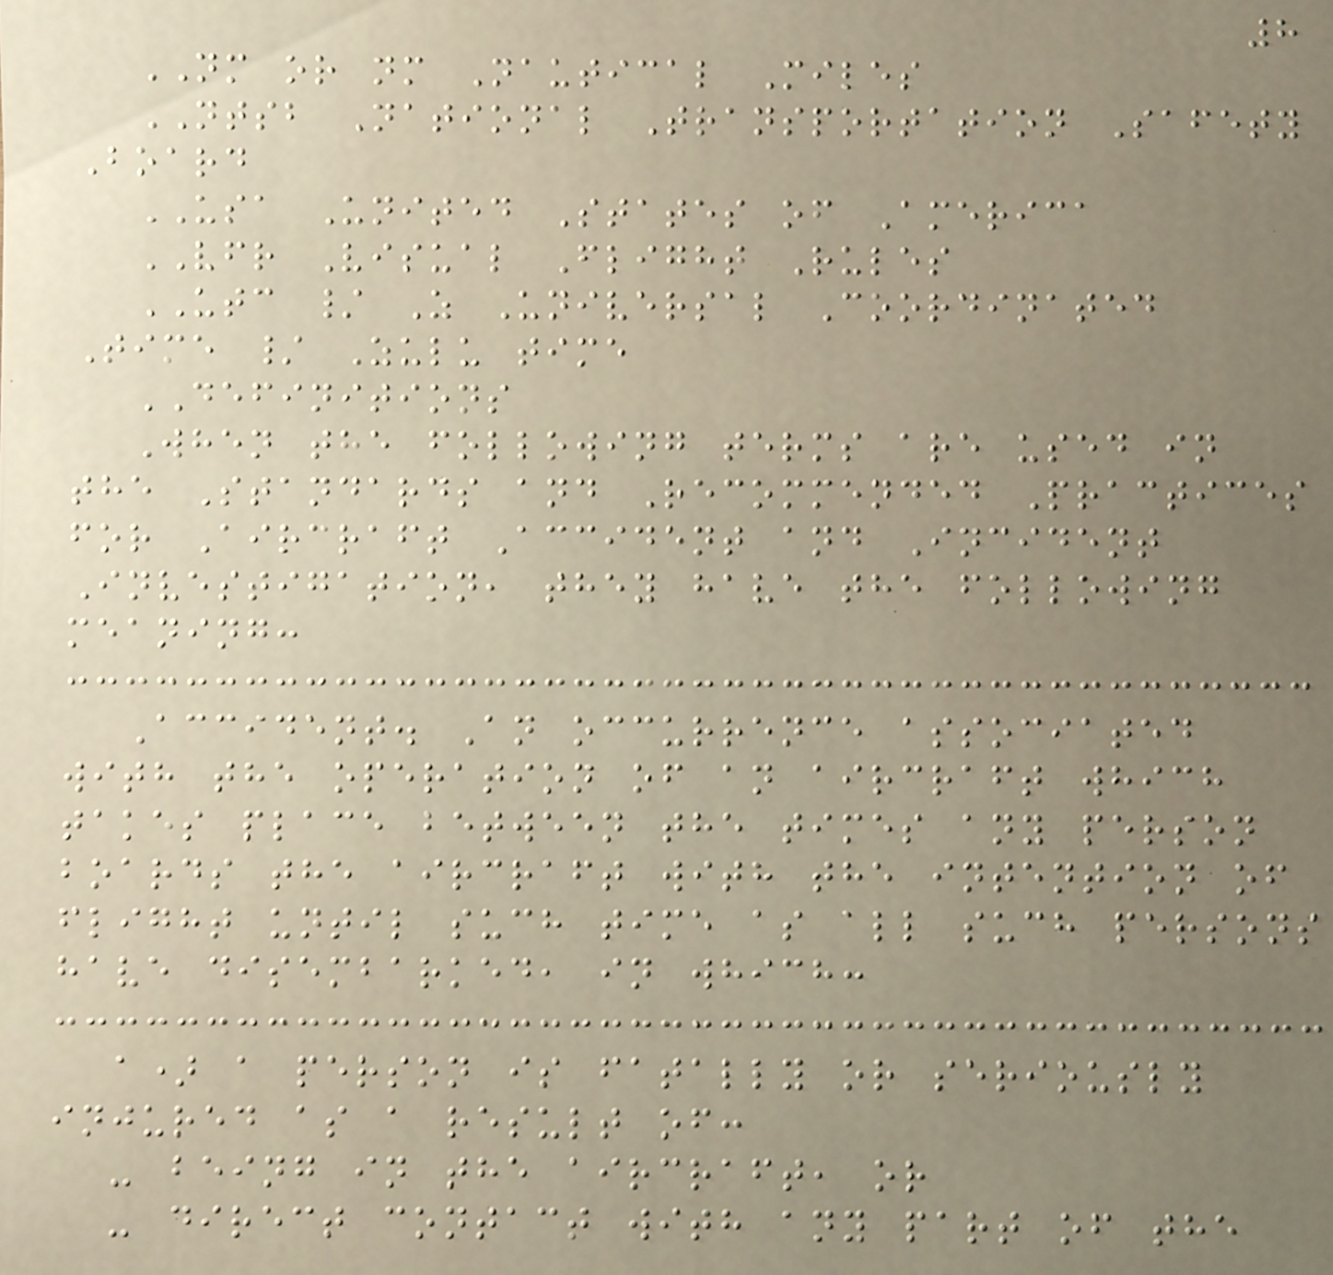8
NM or nm Nautical Miles
NTSB National Transportation Safety
Board
USA United States of America
VFR Visual Flight Rules
UTC / Z Universal Coordinated
Time / Zulu time
DEFINITIONS
When the following terms are used in
the Standards and Recommended Practices
for Aircraft Accident and Incident
Investigation, they have the following
meaning:
Accident. An occurrence associated
with the operation of an aircraft which
takes place between the times any person
boards the aircraft with the intention of
flight until such time as all such persons
have disembarked, in which:
a) a person is fatally or seriously
injured as a result of:
- being in the aircraft, or
- direct contact with any part of the
